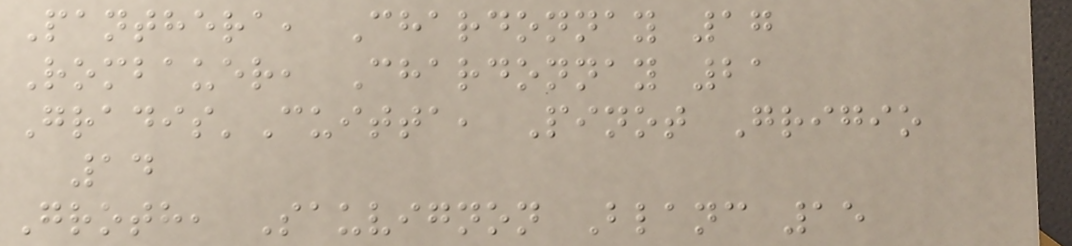Panthera, Chardonnay 17
Rombauer, Chardonnay 21
Gradis'Cuitta, Pinot Grigio
14
Groth, Sauvignon Blanc 15
